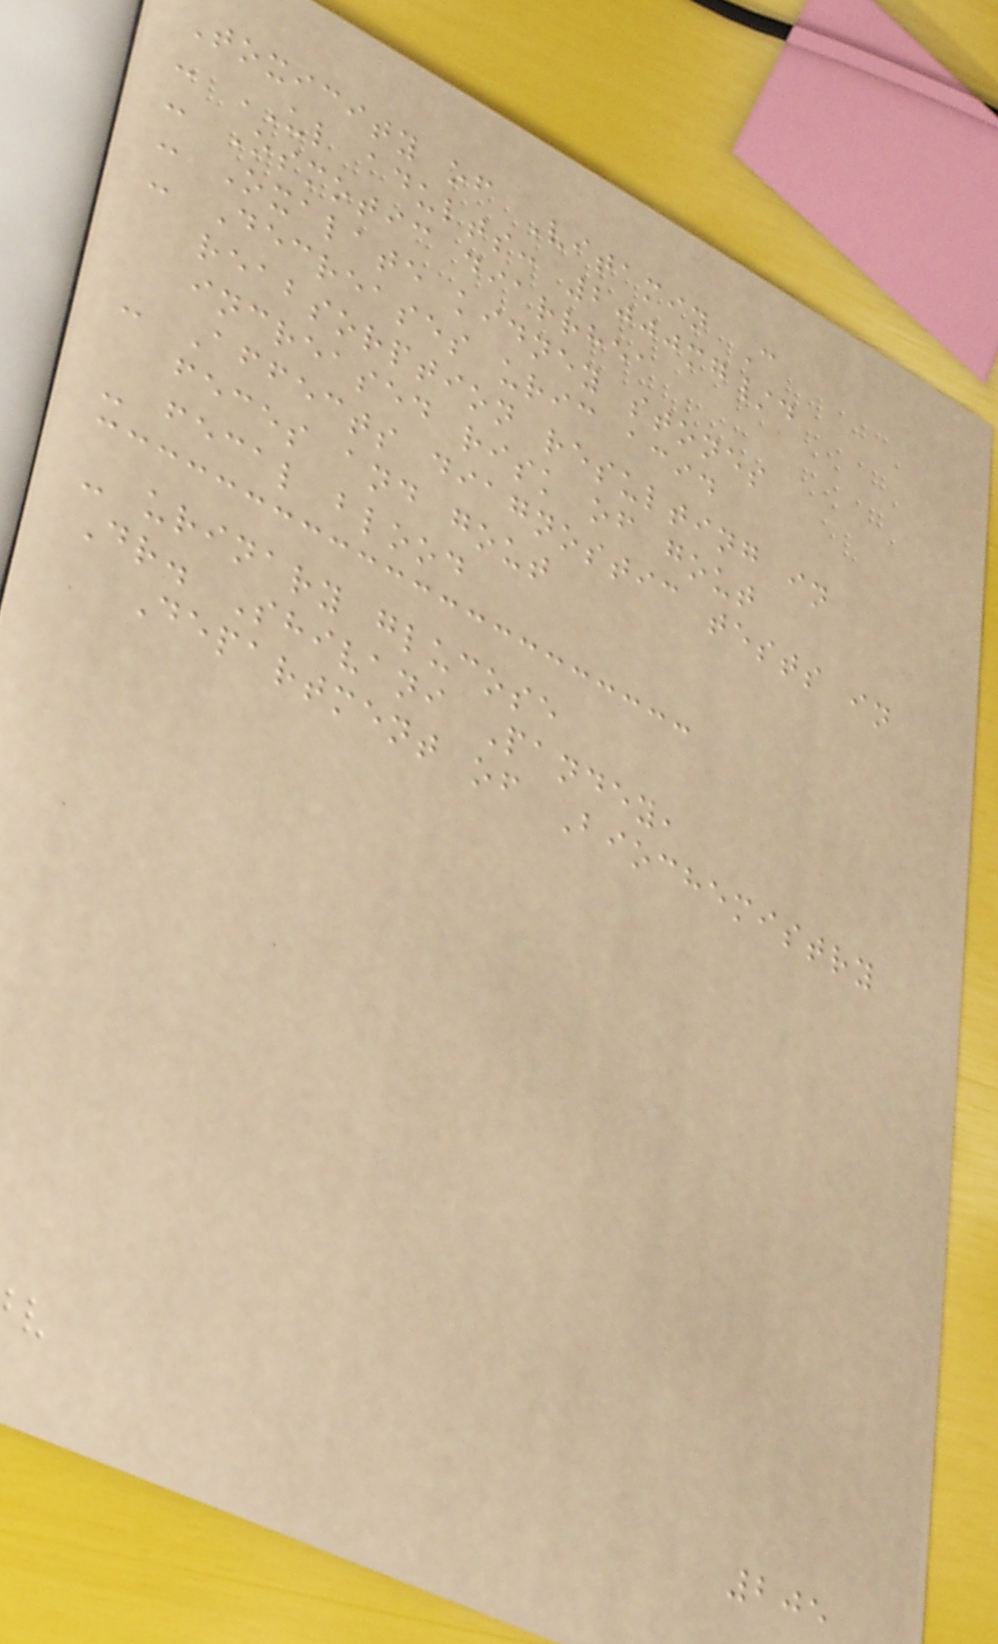Toxicity of Vitamin C
- UL adults: 2000mg/d
- Osmotic diarrhea
- Oxalate kidney stones
- Decreases uric acid
reabsorption resulting in
increased risk of gout
- Affects diagnostic tests in
feces and gout
- fecal blood
- urinary glucose
Dr. Shivani Pandey,
Department of Biochemistry
205
